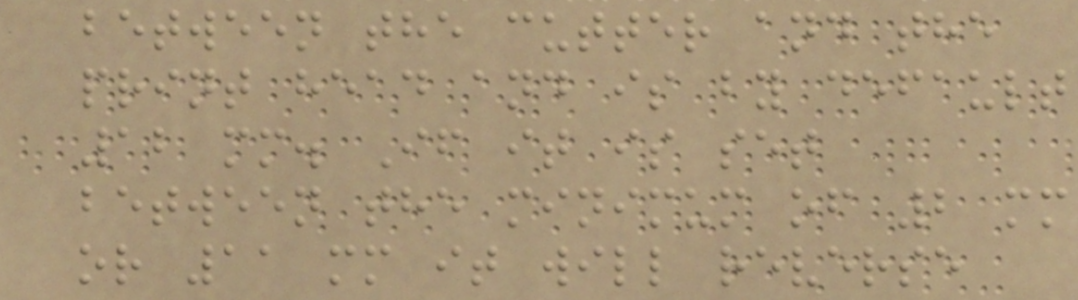between the cutter and the
print head and is by default
12 mm. If it is set
between the minimum of 2 mm
or 11 mm it will reverse
